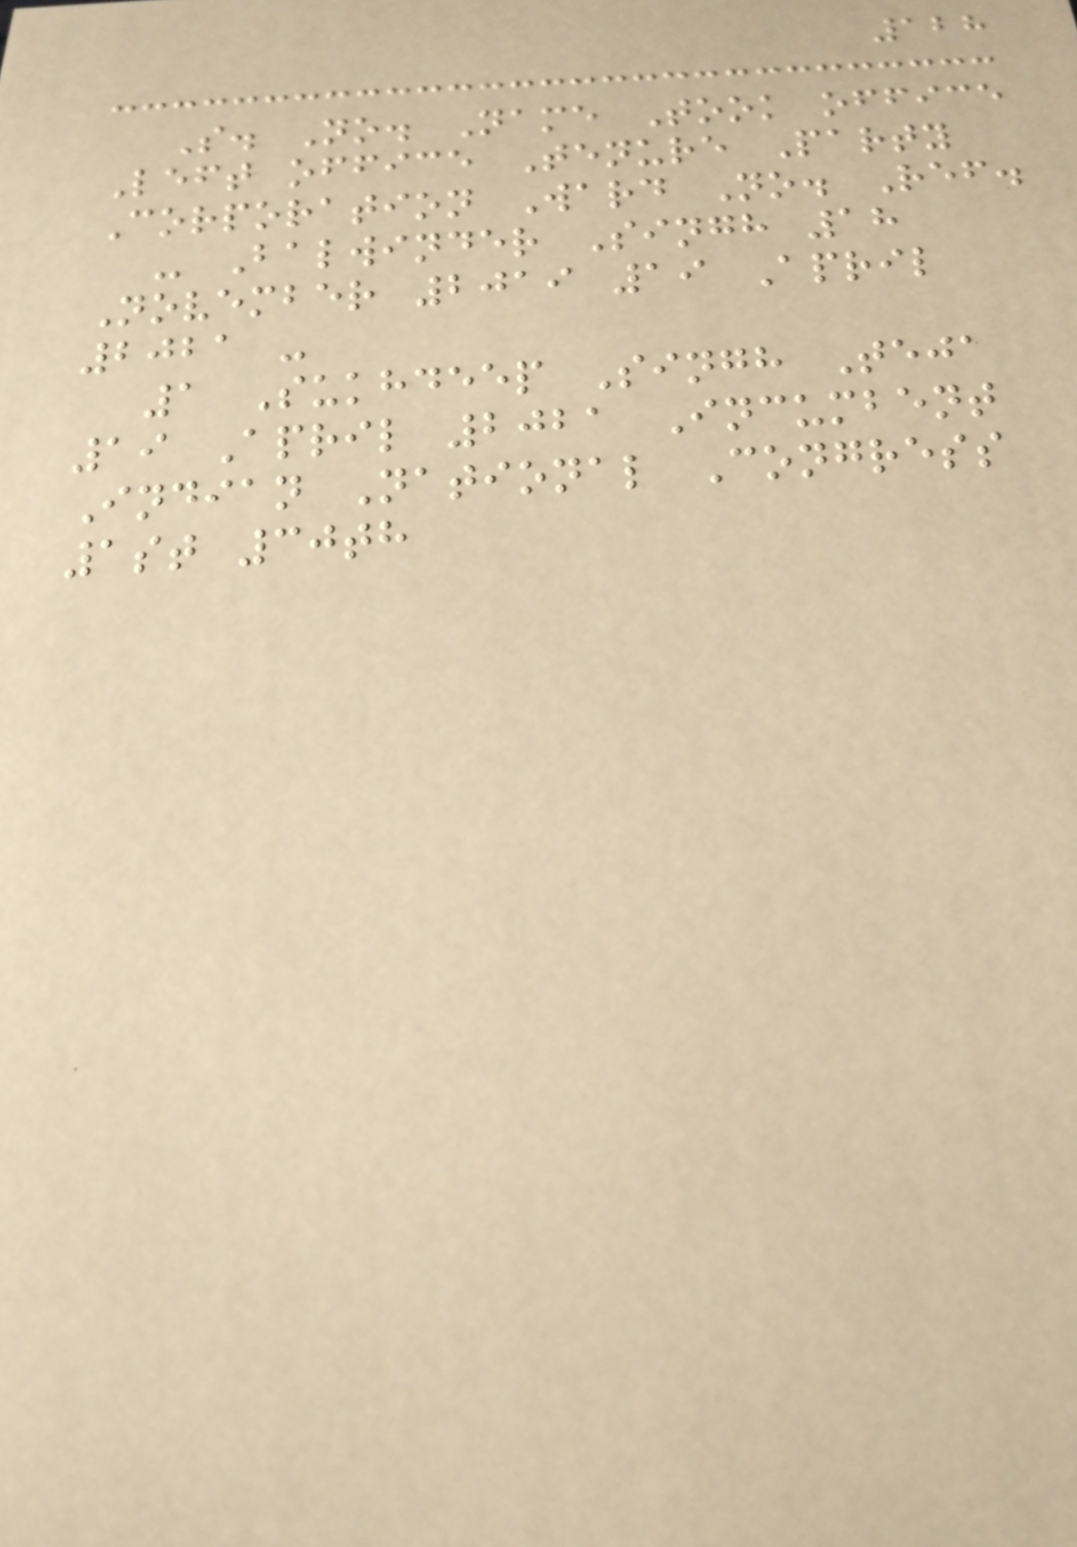128
S. No. Name Took office
Left office Tenure Party
Corporation Ward No. Ref.
- Balwinder Singh 18
November 2019 19 April
2021 -
1 Sukhdeep Singh Teja
19 April 2021 Incumbent
Indian National Congress
1st 30th
